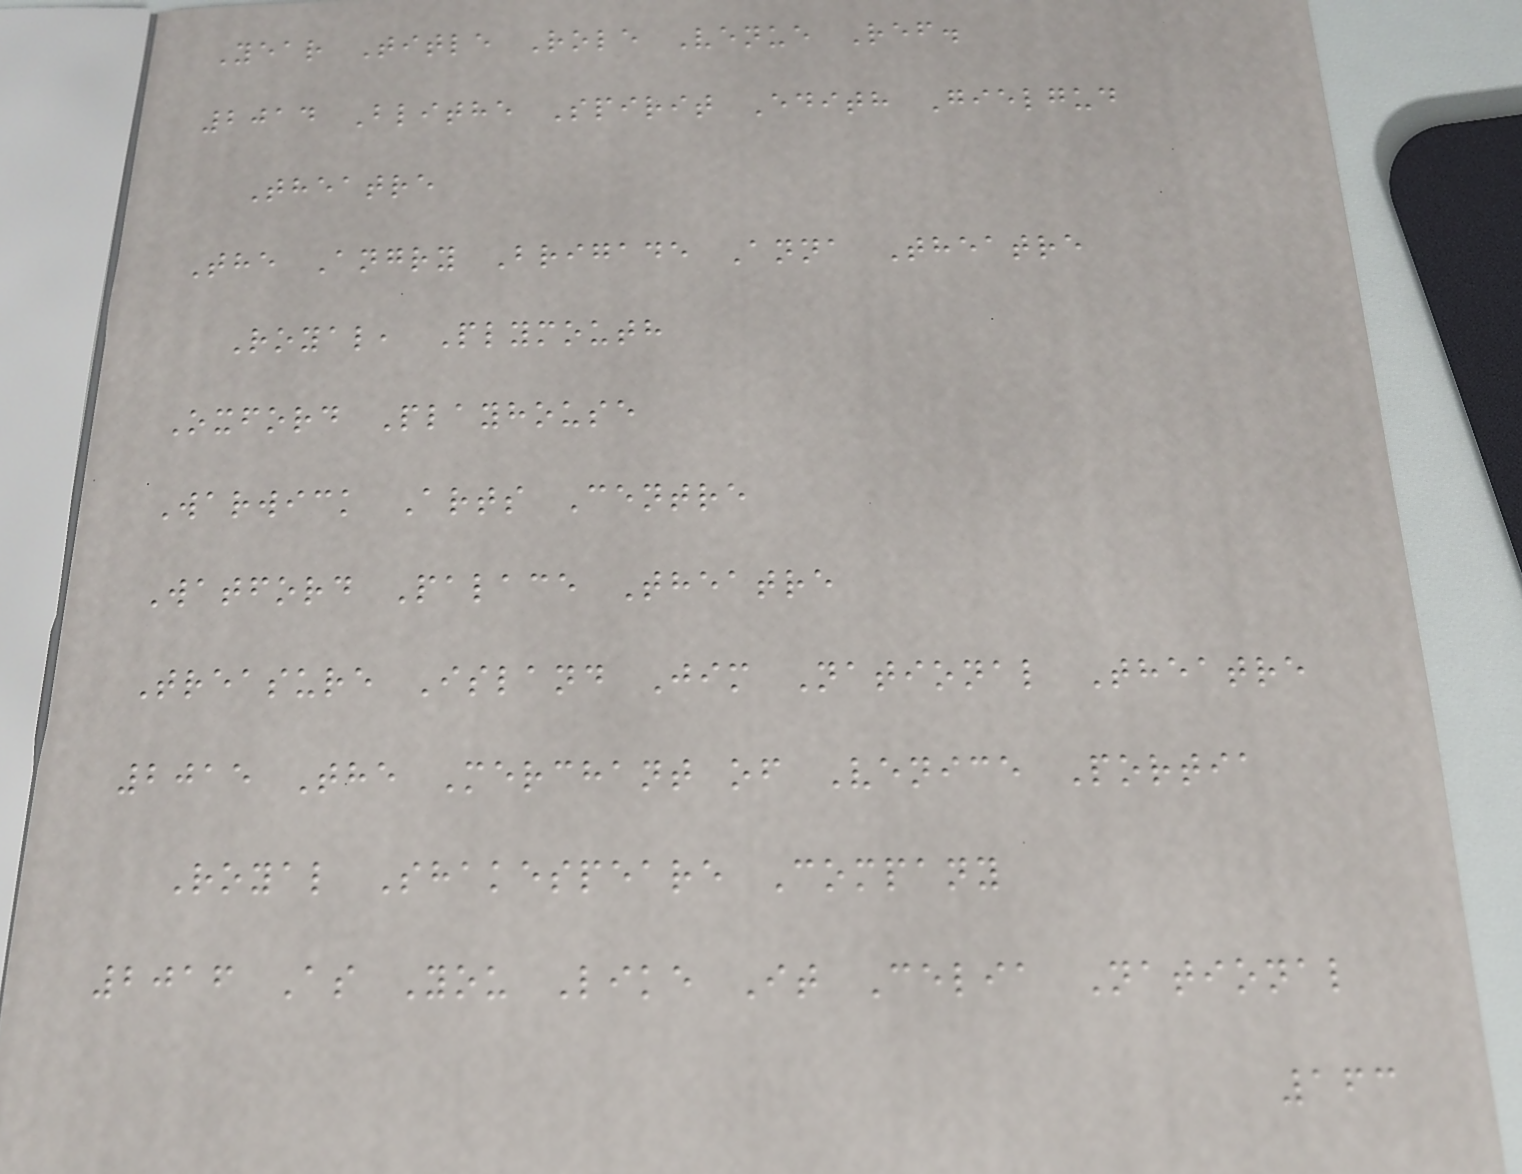Year Title Role Venue Ref.
2014 Blithe Spirit Edith Gielgud
Theatre
The Angry Brigade Anna Theatre
Royal, Plymouth
Oxford Playhouse
Warwick Arts Centre
Watford Palace Theatre
Treasure Island Jim National Theatre
2015 The Merchant of Venice Portia
Royal Shakespeare Company
2016 As You Like It Celia National
163
